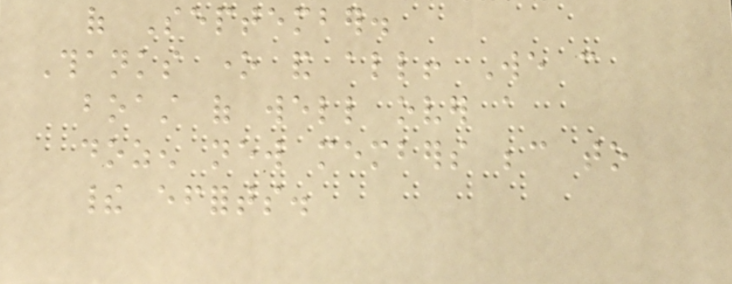of September.
Thanks one and all! We can
boast of well over a
dozen new members because to
their efforts.
